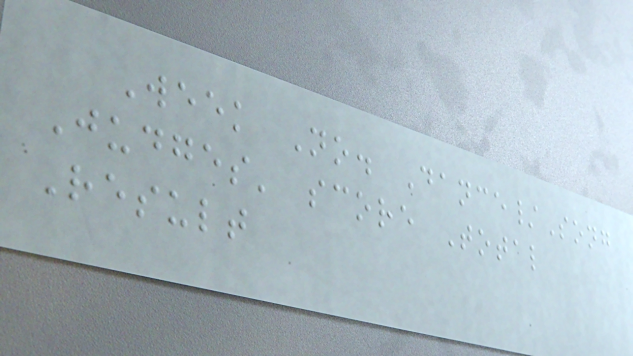Week No. Dance/Song
Judges' score Total
Result
